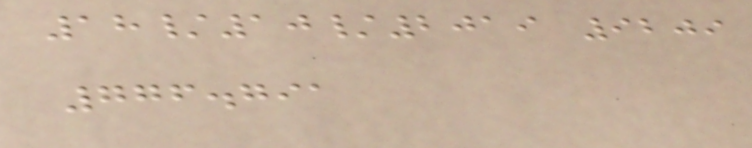18/10/2019 9209
776.791
